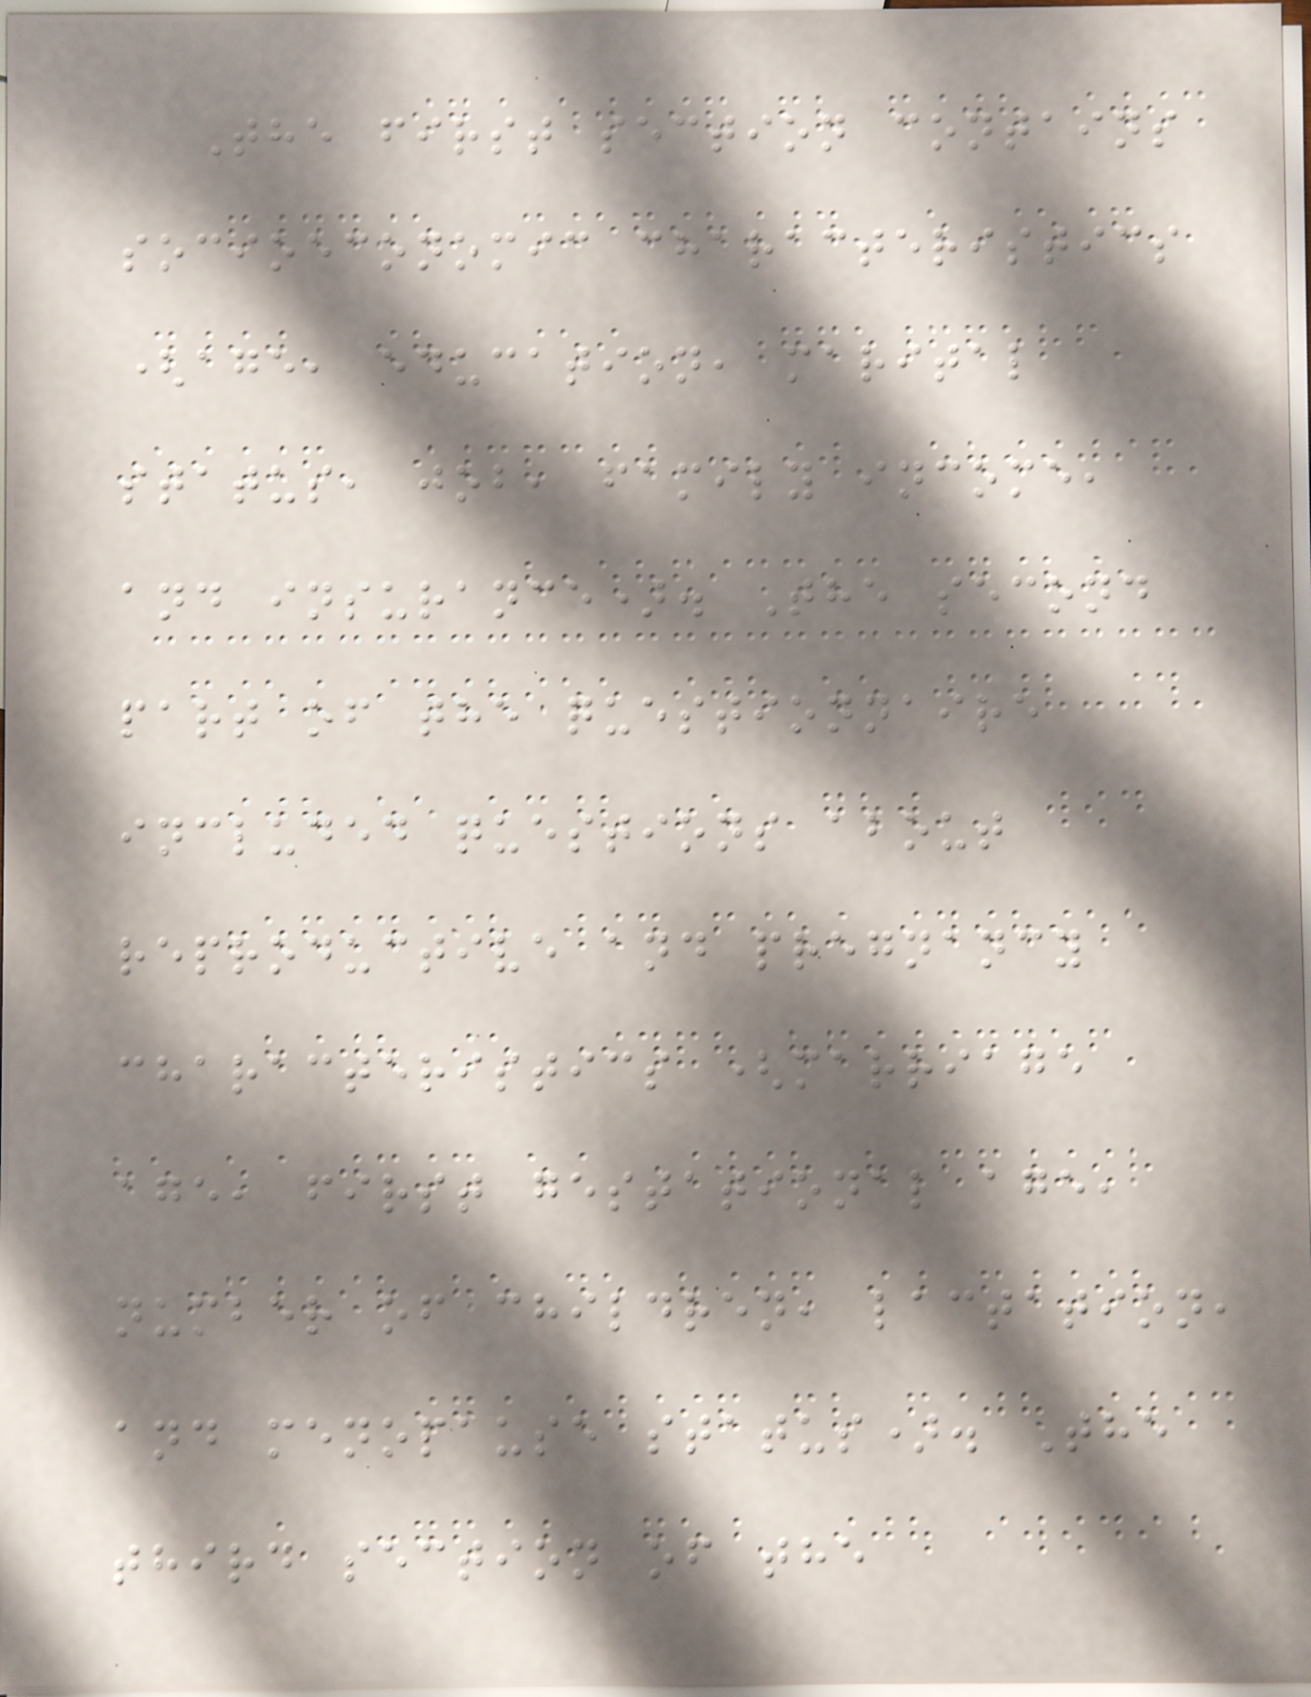The first section contains
socioeconomic characteristics
(age, education, marital
status, job, family income,
and insurance). The second
part of the questionnaire
included questions about
reproductive and pregnancy
characteristics (marriage
age, first gestational age,
number of children, lactation,
and menopause status). The
third section of the
